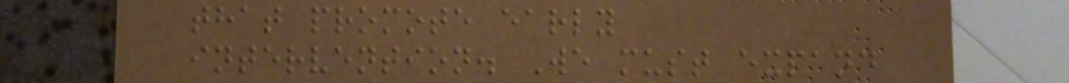that promote early
intervention. We must expand
